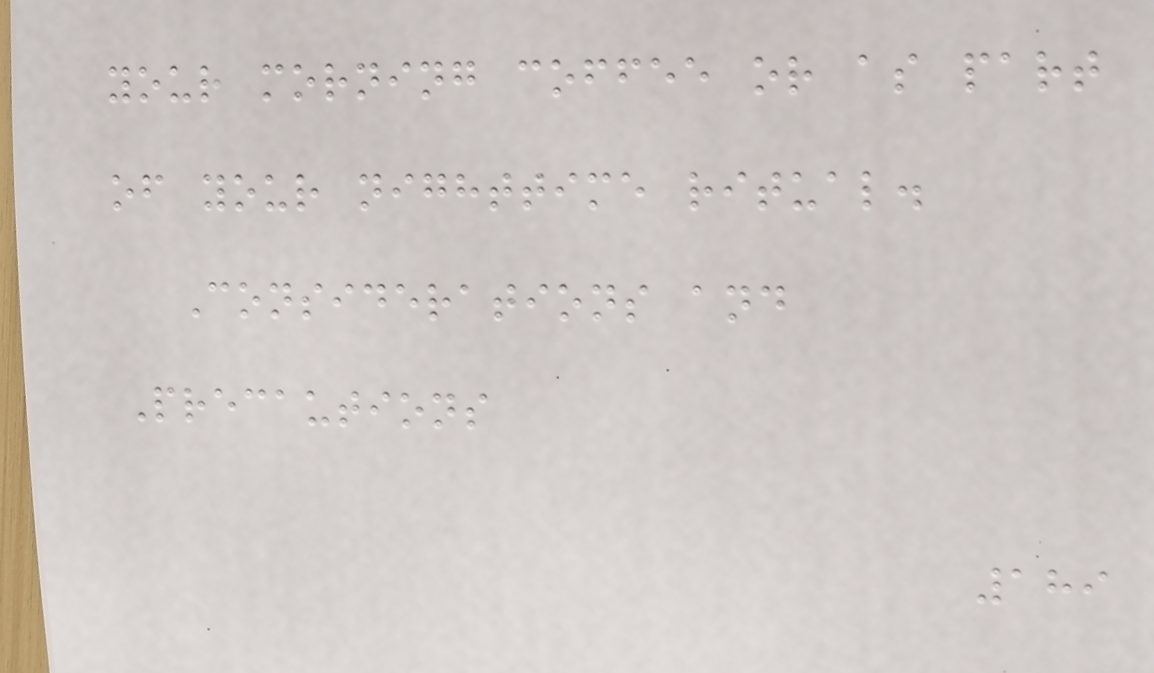your morning coffee or as part
of your nighttime ritual.
Considerations and
Precautions
189
